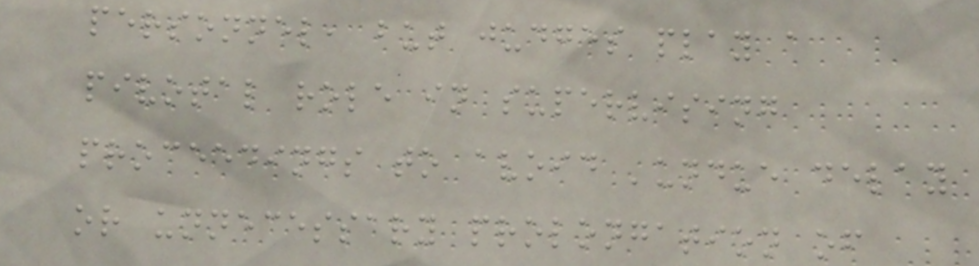personnel, but judges play a
pivotal role in supervising
proceedings to avoid 'undue delay
or unnecessary prolongation of
